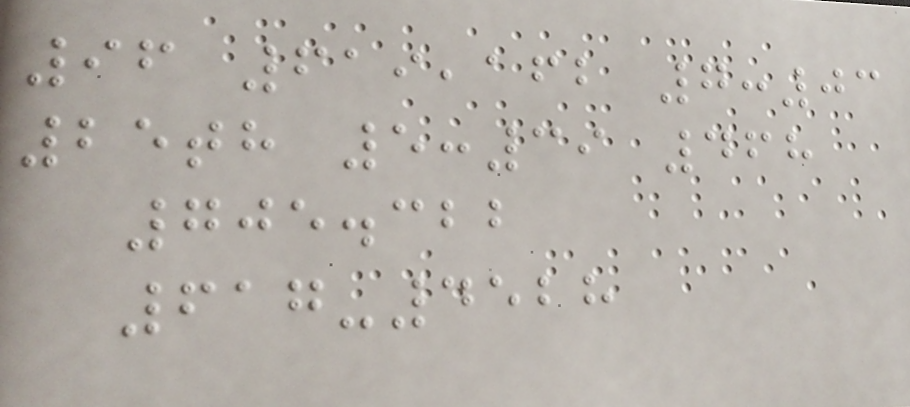96 619,162 7:03
25th 5:39 468
705.322
617-4528
